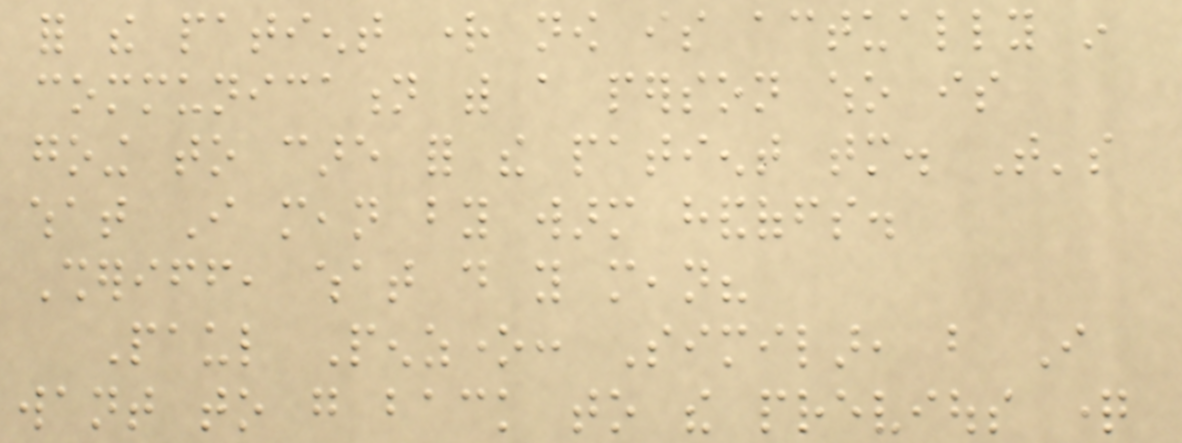for the patient right now is actually in
communication with a person who is
going to care for the patient tomorrow. That's
what I mean by warm handoffs.
Sheriff, what do you mean?
Paul Penzone: Similar, but I
want to go back to the previous question
